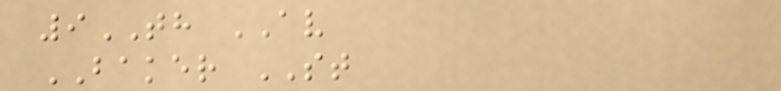9TH AV
BAKER ST
